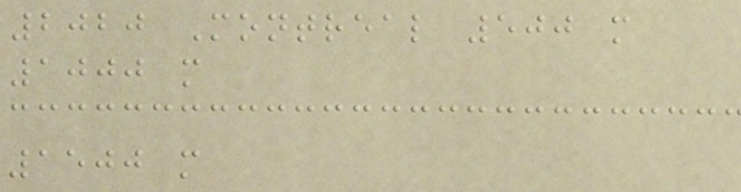2020 Montreal 500 m
1000 m
1500 m
